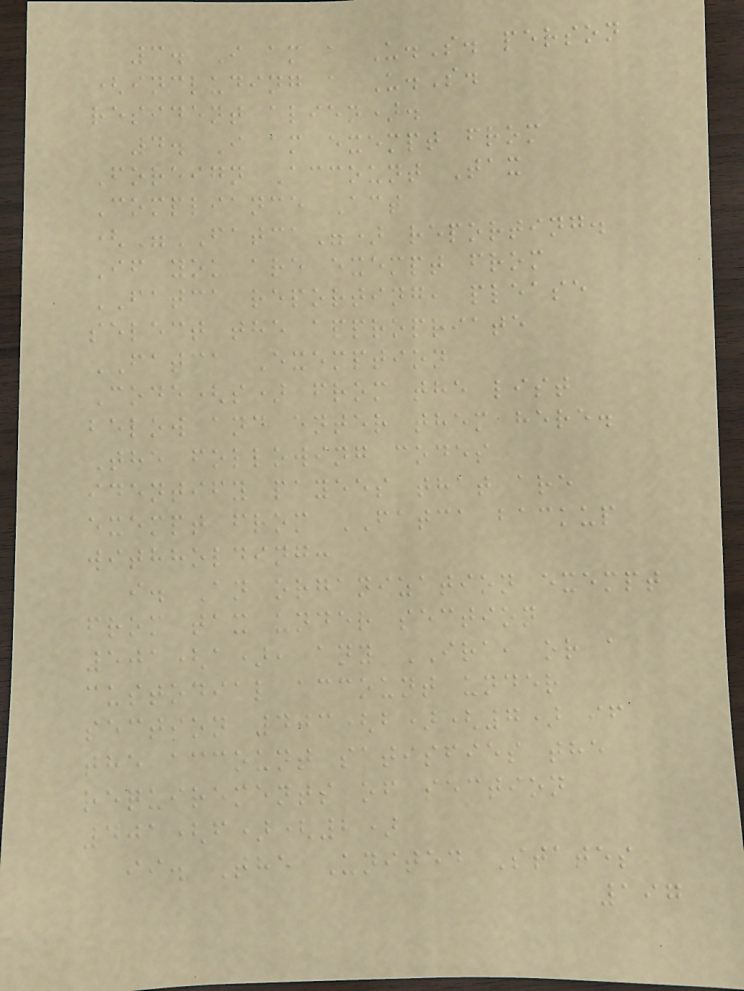3. I am a U.S. person
(including a U.S.
resident alien).
4. I am exempt from
Foreign Account Tax
Compliance Act
("FATCA") reporting.
If you are exempt from
FATCA reporting, please
select the appropriate
FATCA Exemption
Code(s) from the list
below and enter them here.
The following codes
identify payees that are
exempt from FATCA backup
withholding:
i. An organization exempt
from tax under section
501(a), any IRA, or a
custodial account under
section 403(b)(7) if
the account satisfies the
requirements of section
401(f)(2)
ii. The United States
197
